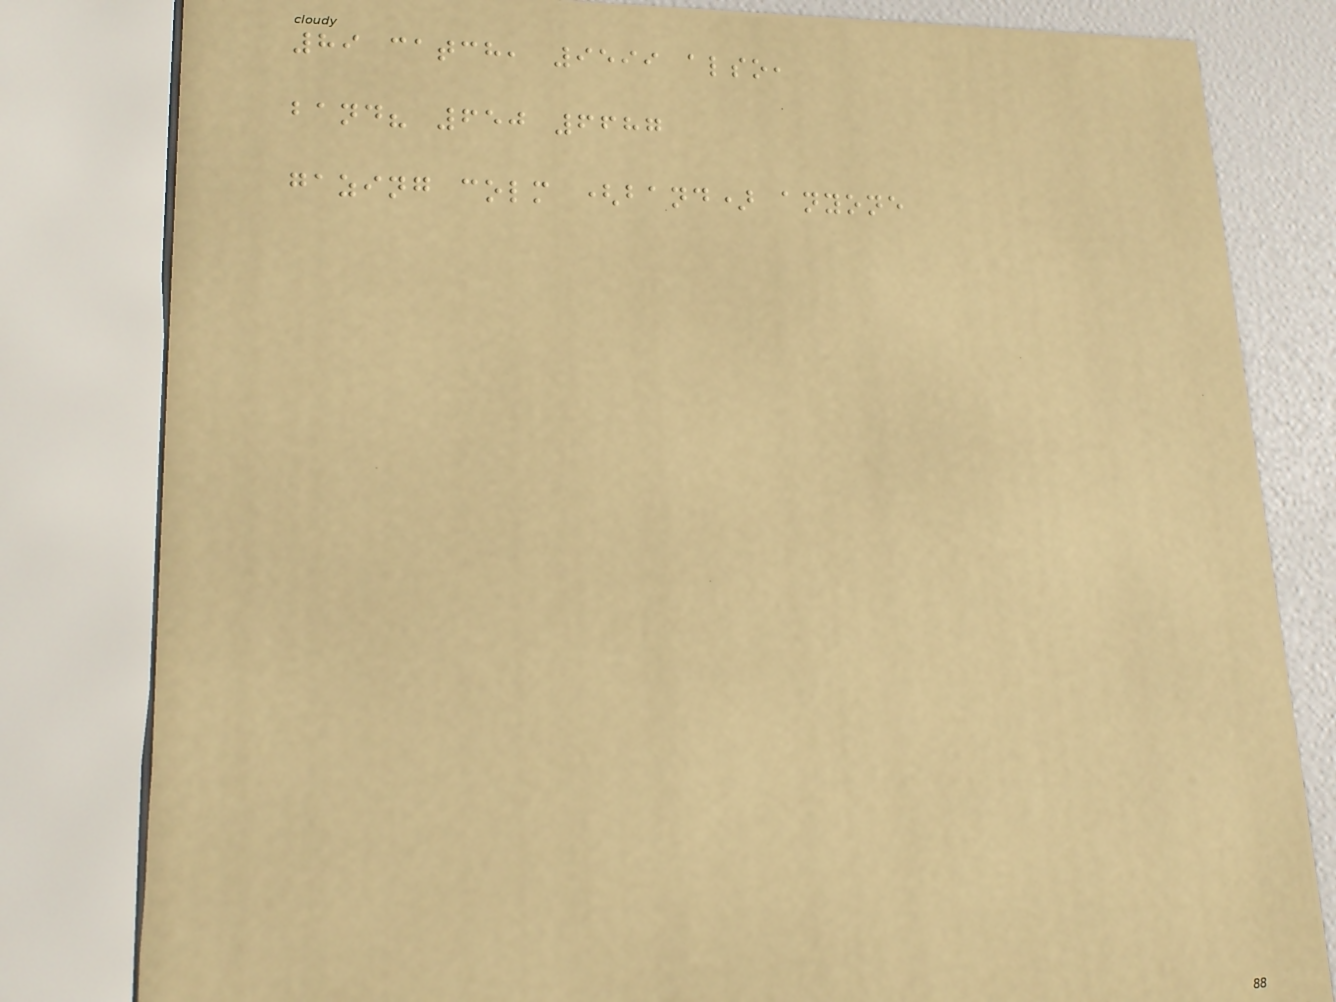89 catch, 9599 also,
band? 650 6687
gazing colm (band) anyone
